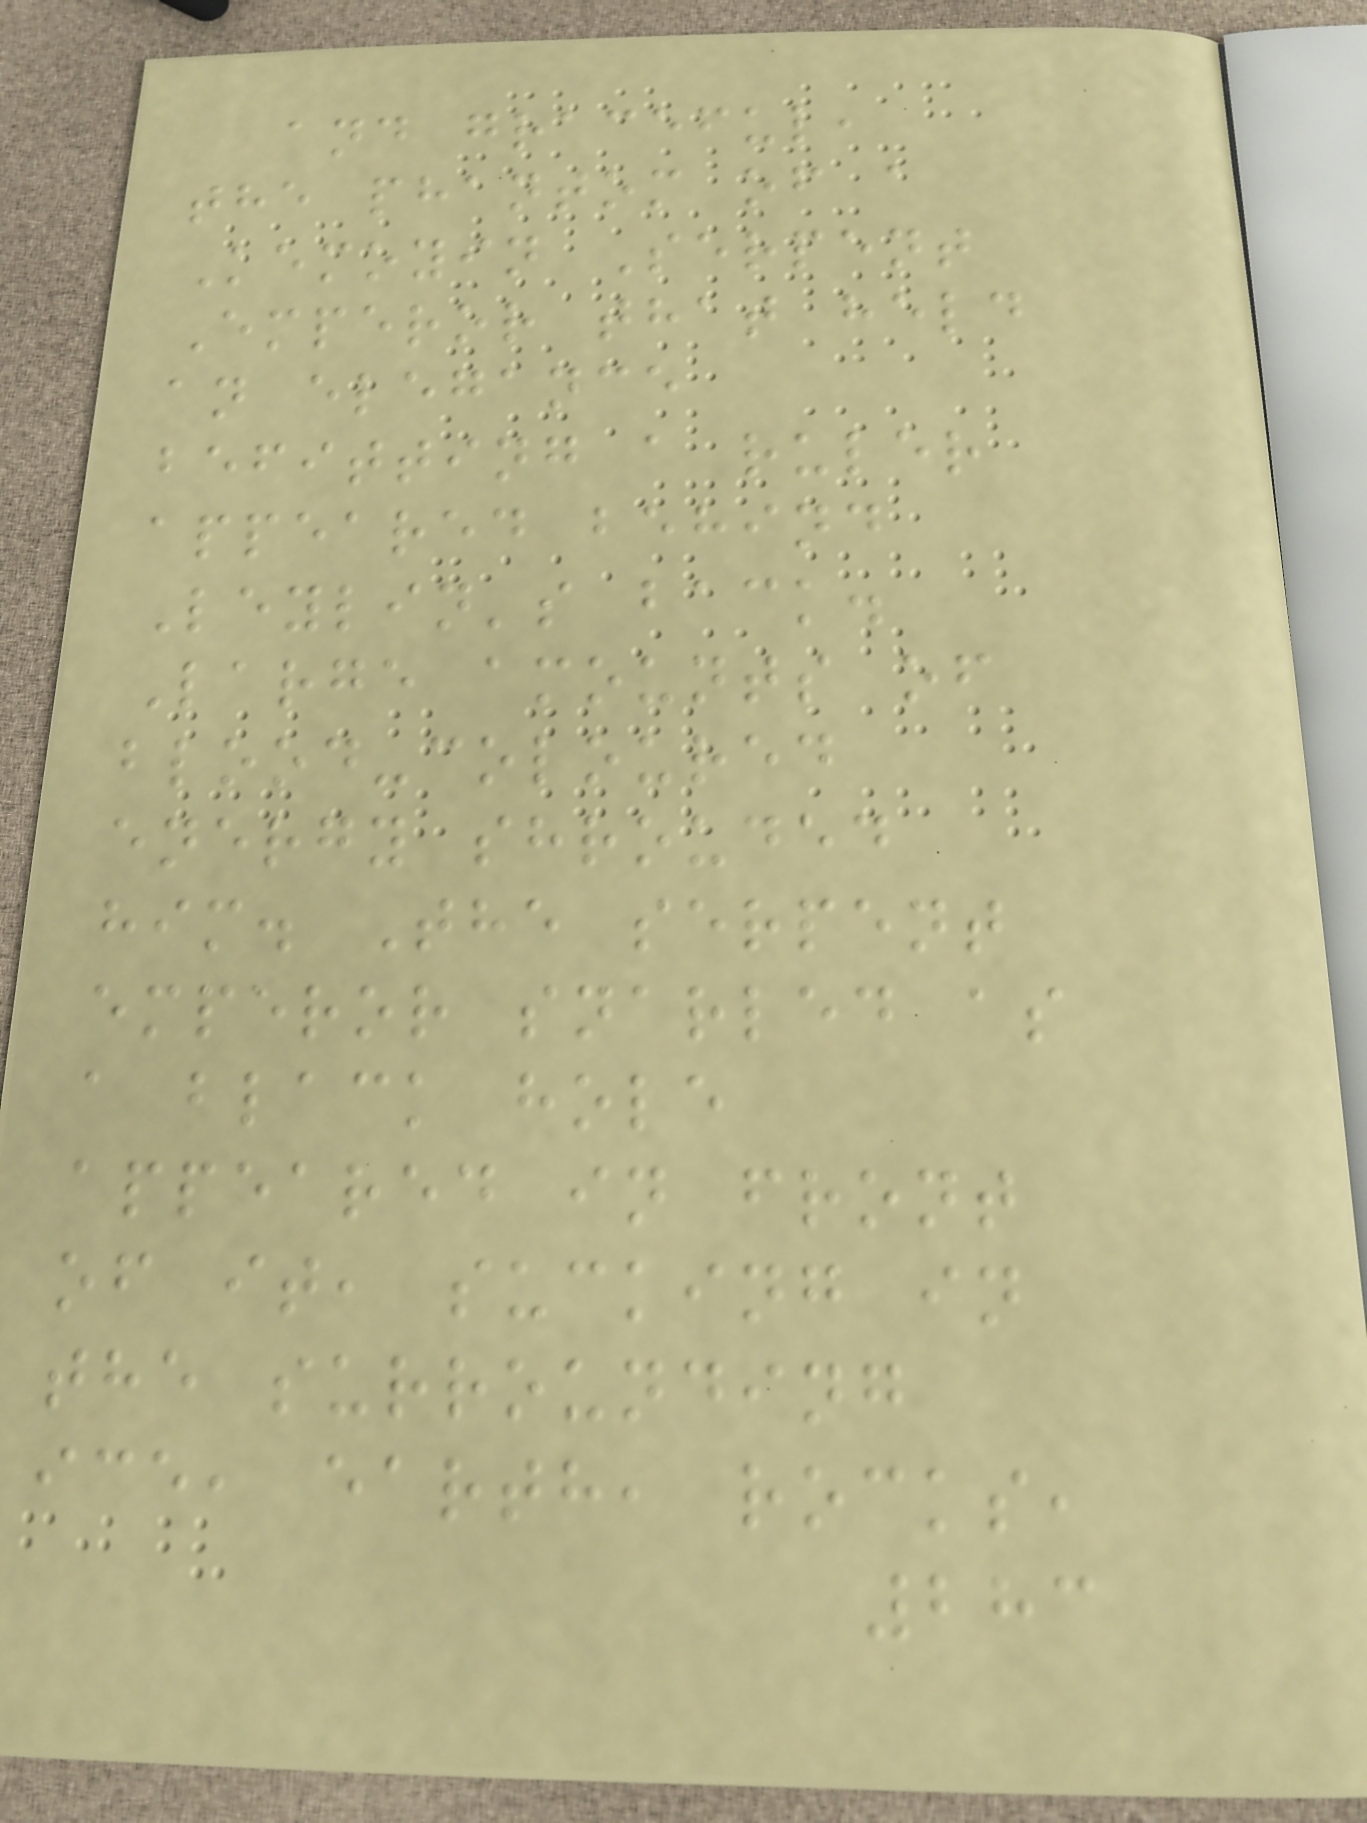and graceful,
the phantom of a
Kemoyin Serpent
Emperor that held
an elegance
befitting a ruler
appeared behind
Leylin's back.
Large amounts of
blood-coloured
energy shrouded
him. The serpent
emperor snarled as
a black hole
appeared in front
of it, sucking in
the surrounding
ice, earth, rocks,
283
